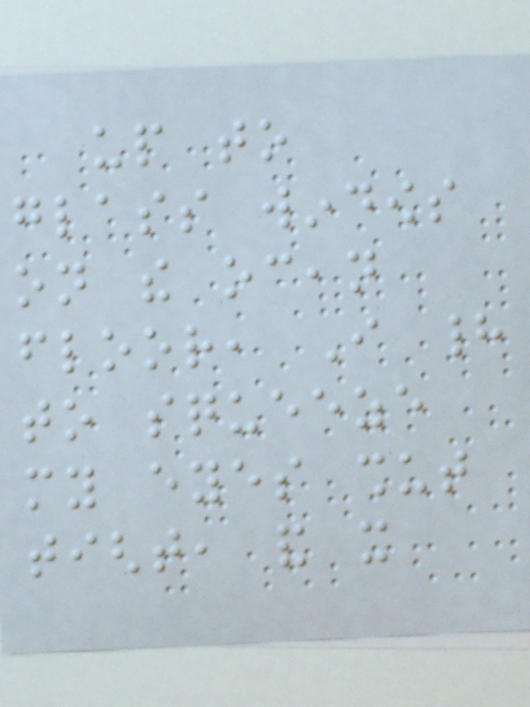up to
glass windows
on the ocean
floor, I had
to squeeze
my eyes shut
tight, and it
